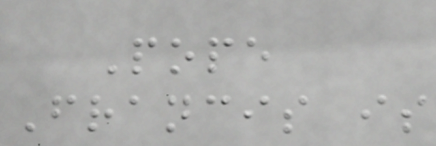Pope
Francis is
